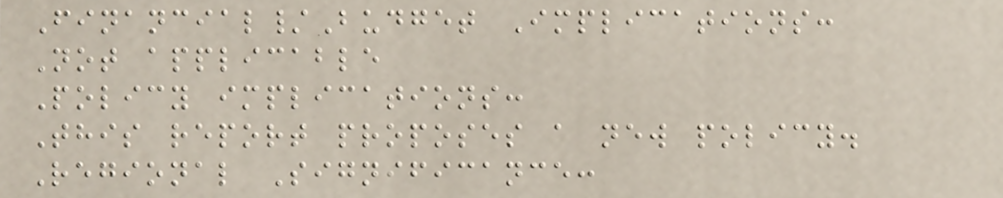Financial/Budget Implications:
Not applicable
Policy implications:
This report proposes a new policy.
Regional Significance:
